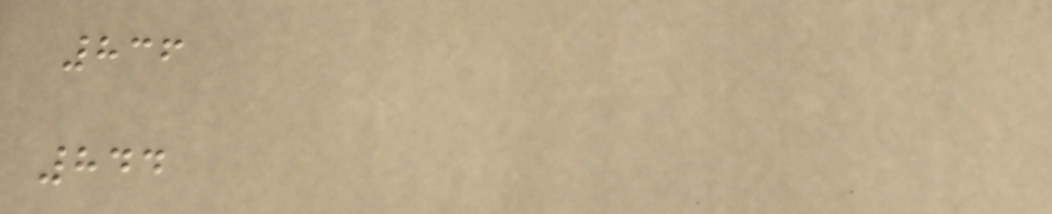836
844
